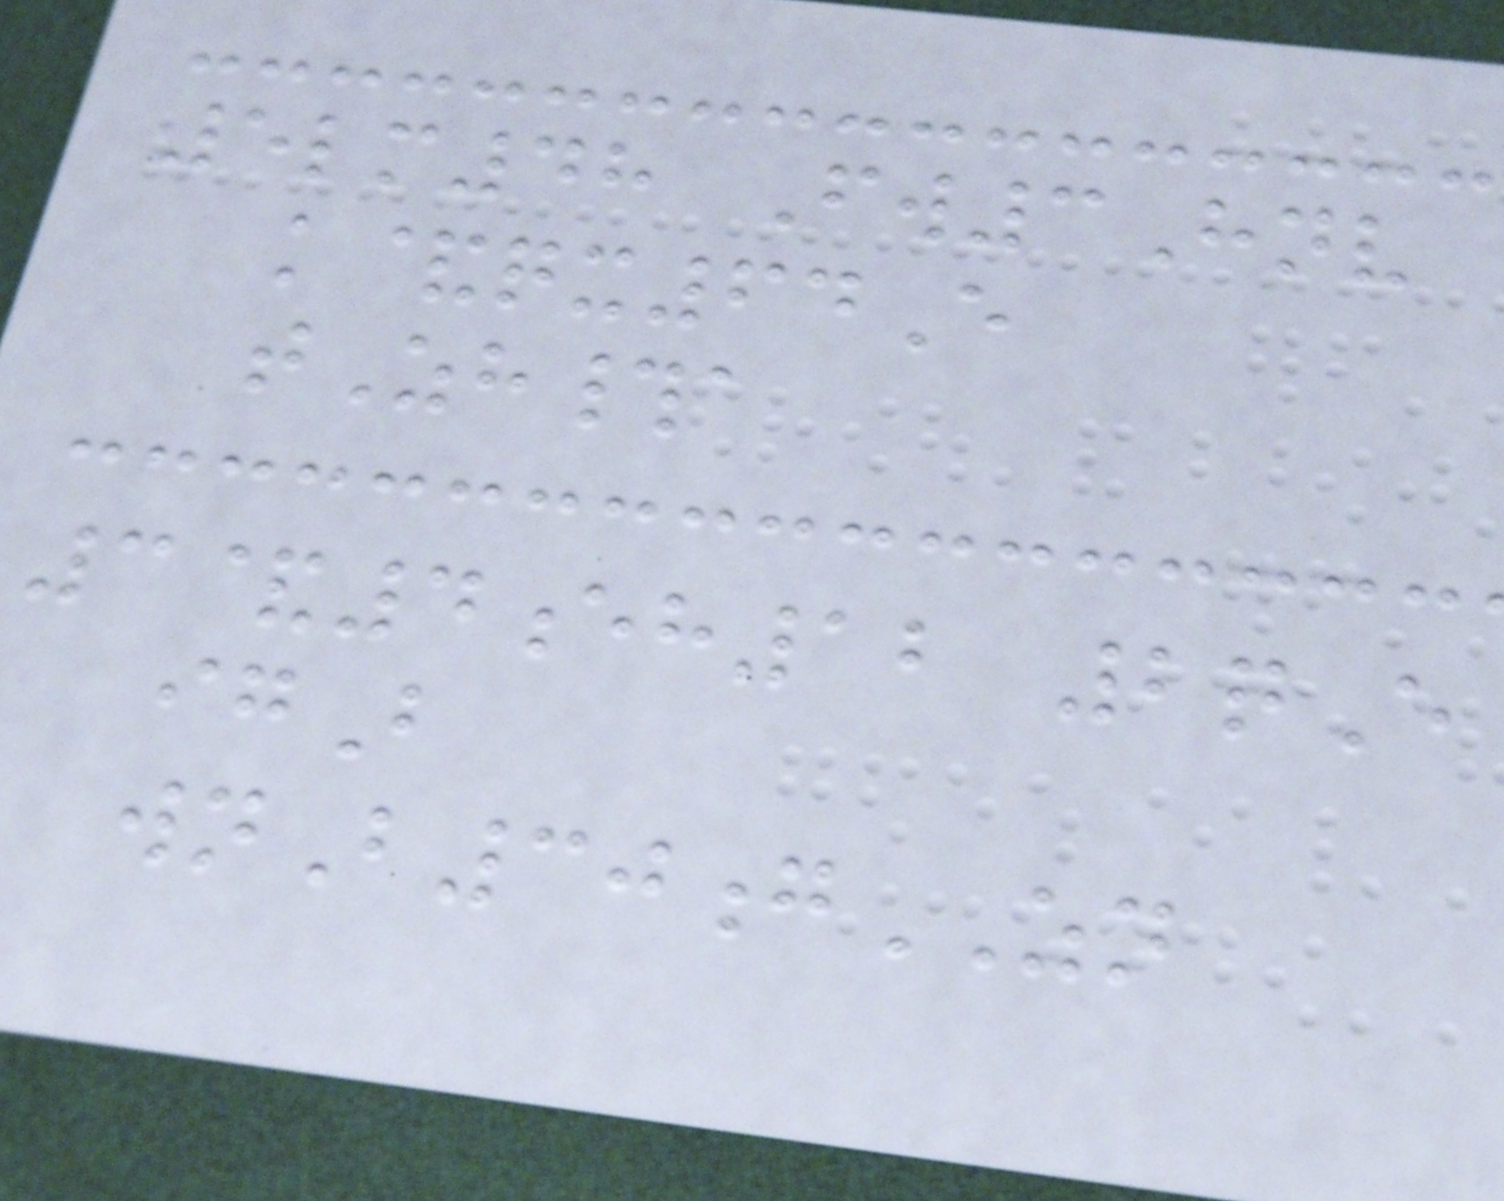5lm48 Fw3Hnv
k&qx64E
tZh#a
3&4eh12 2qE
igB
wnB30gZN
